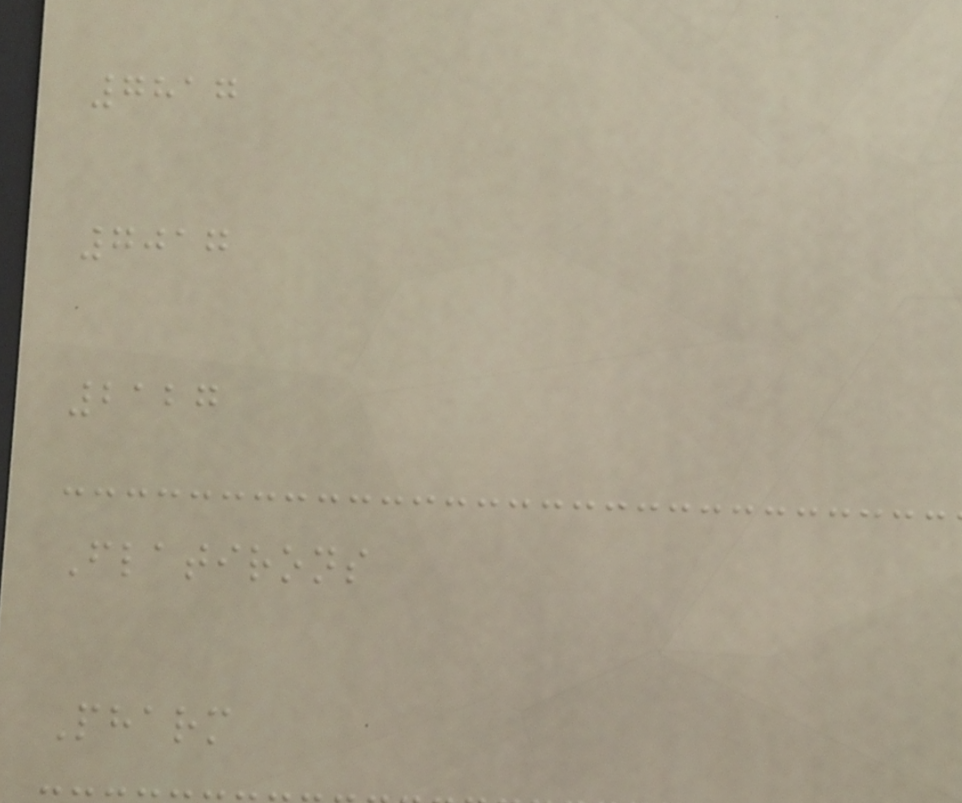7817
7017
2127
Flatirons
Pharm
